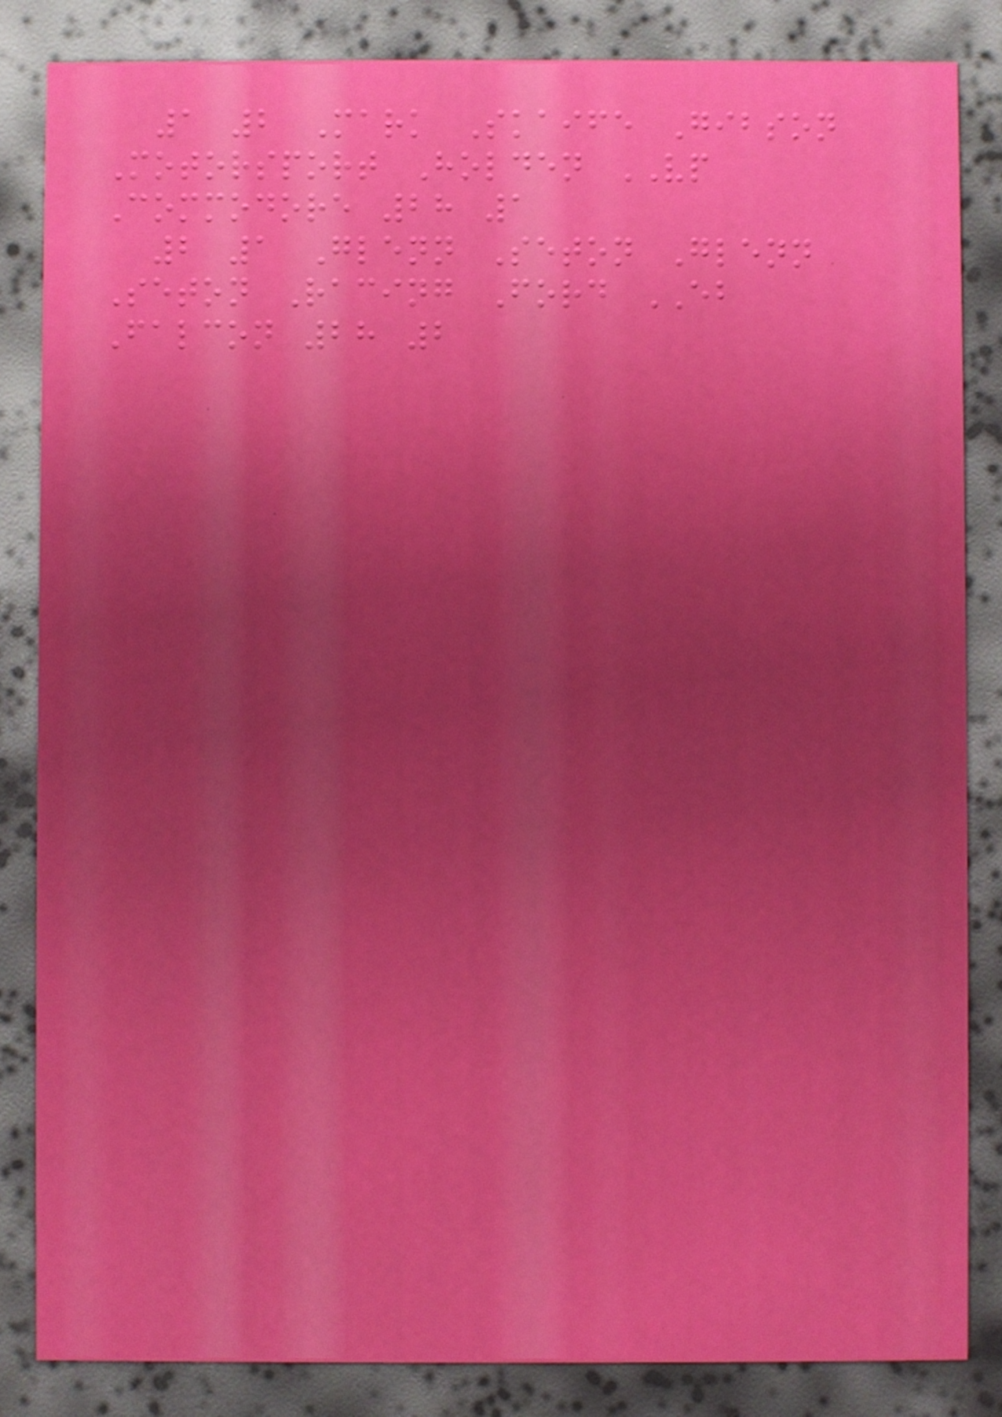1 2 Mark Skaife Gibson
Motorsport Holden VP
Commodore 28 1
2 1 Glenn Seton Glenn
Seton Racing Ford EB
Falcon 28 2
